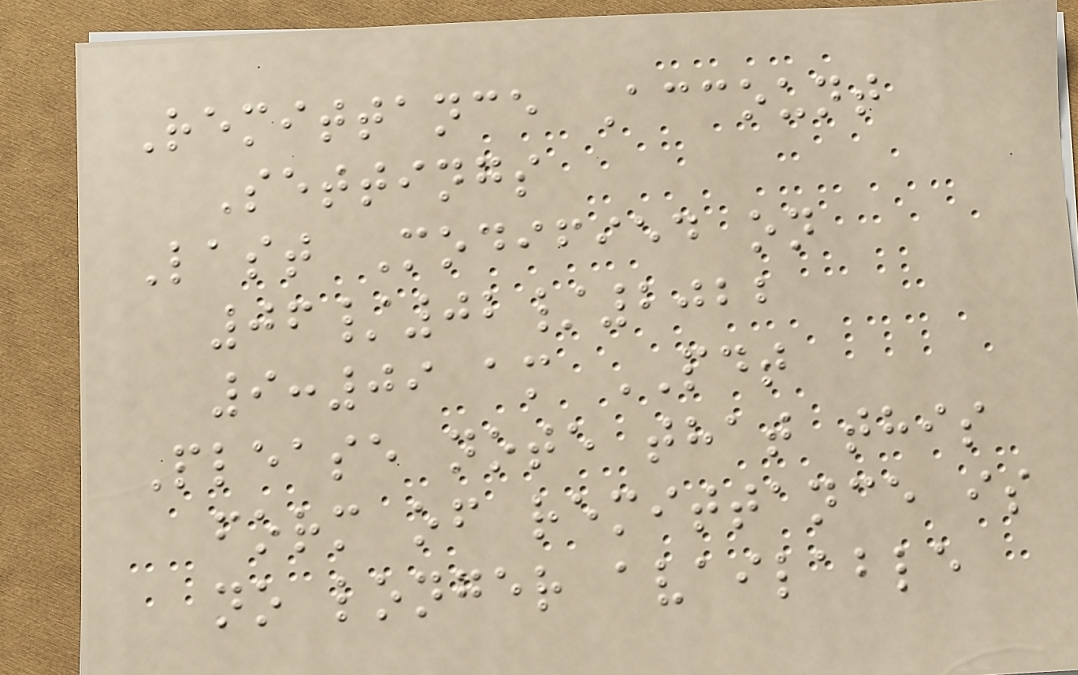Remittance Account
Settings
Last Modified on
06/02/2022
9:09 am PDT
Please note that this
form of remittance is
no longer available
